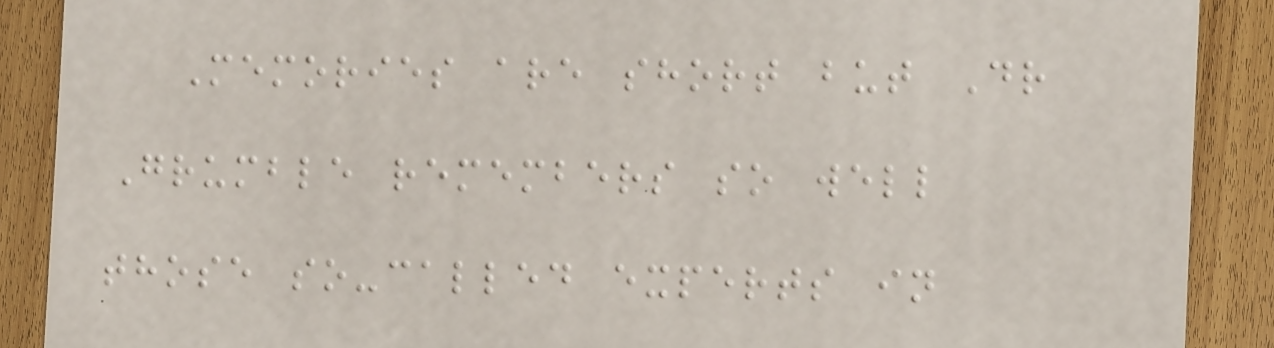Memories are short but Dr
Grumble remembers so well
those so-called experts in
